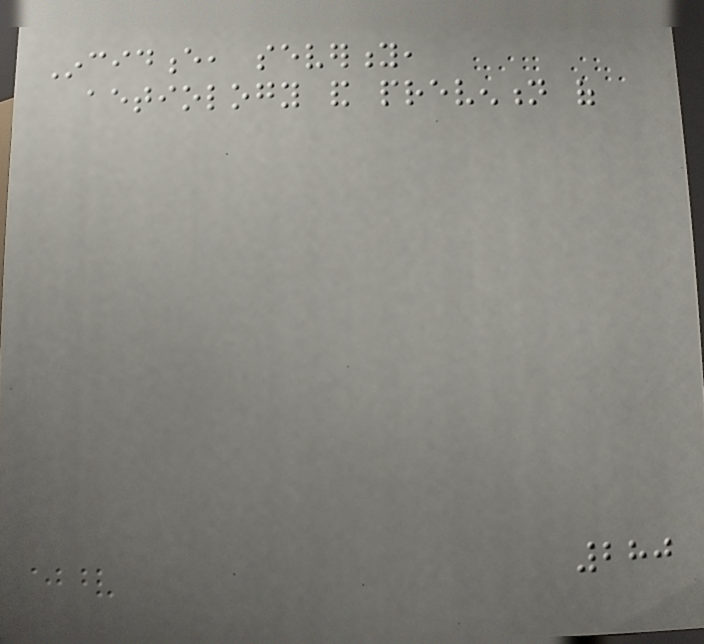Incidence, severity,
aetiology and prevention of
280
